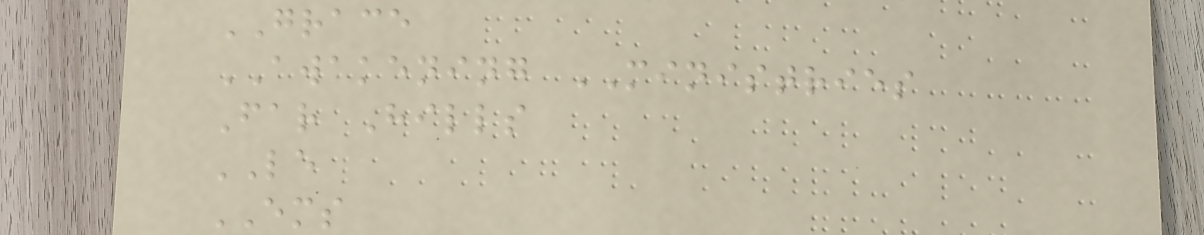GRACE
AWAKENING MINISTRIES
Far Hills
LE
EMS
